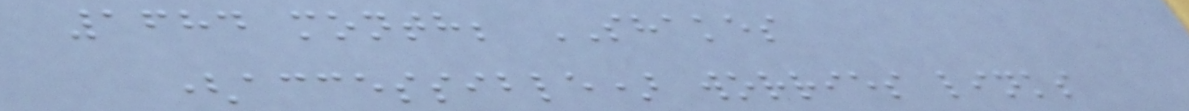1684 month; SHAKES
(accessible) worries links
